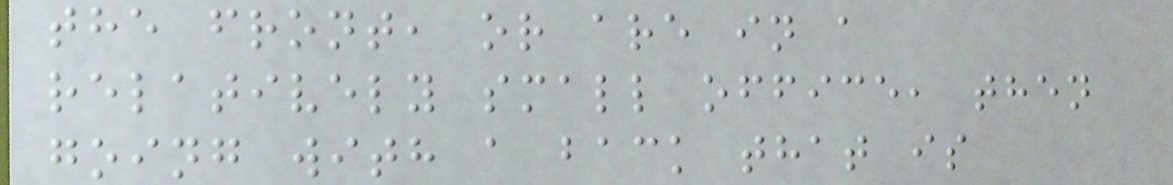the front, or are in a
relatively small office, then
going with a back that is
